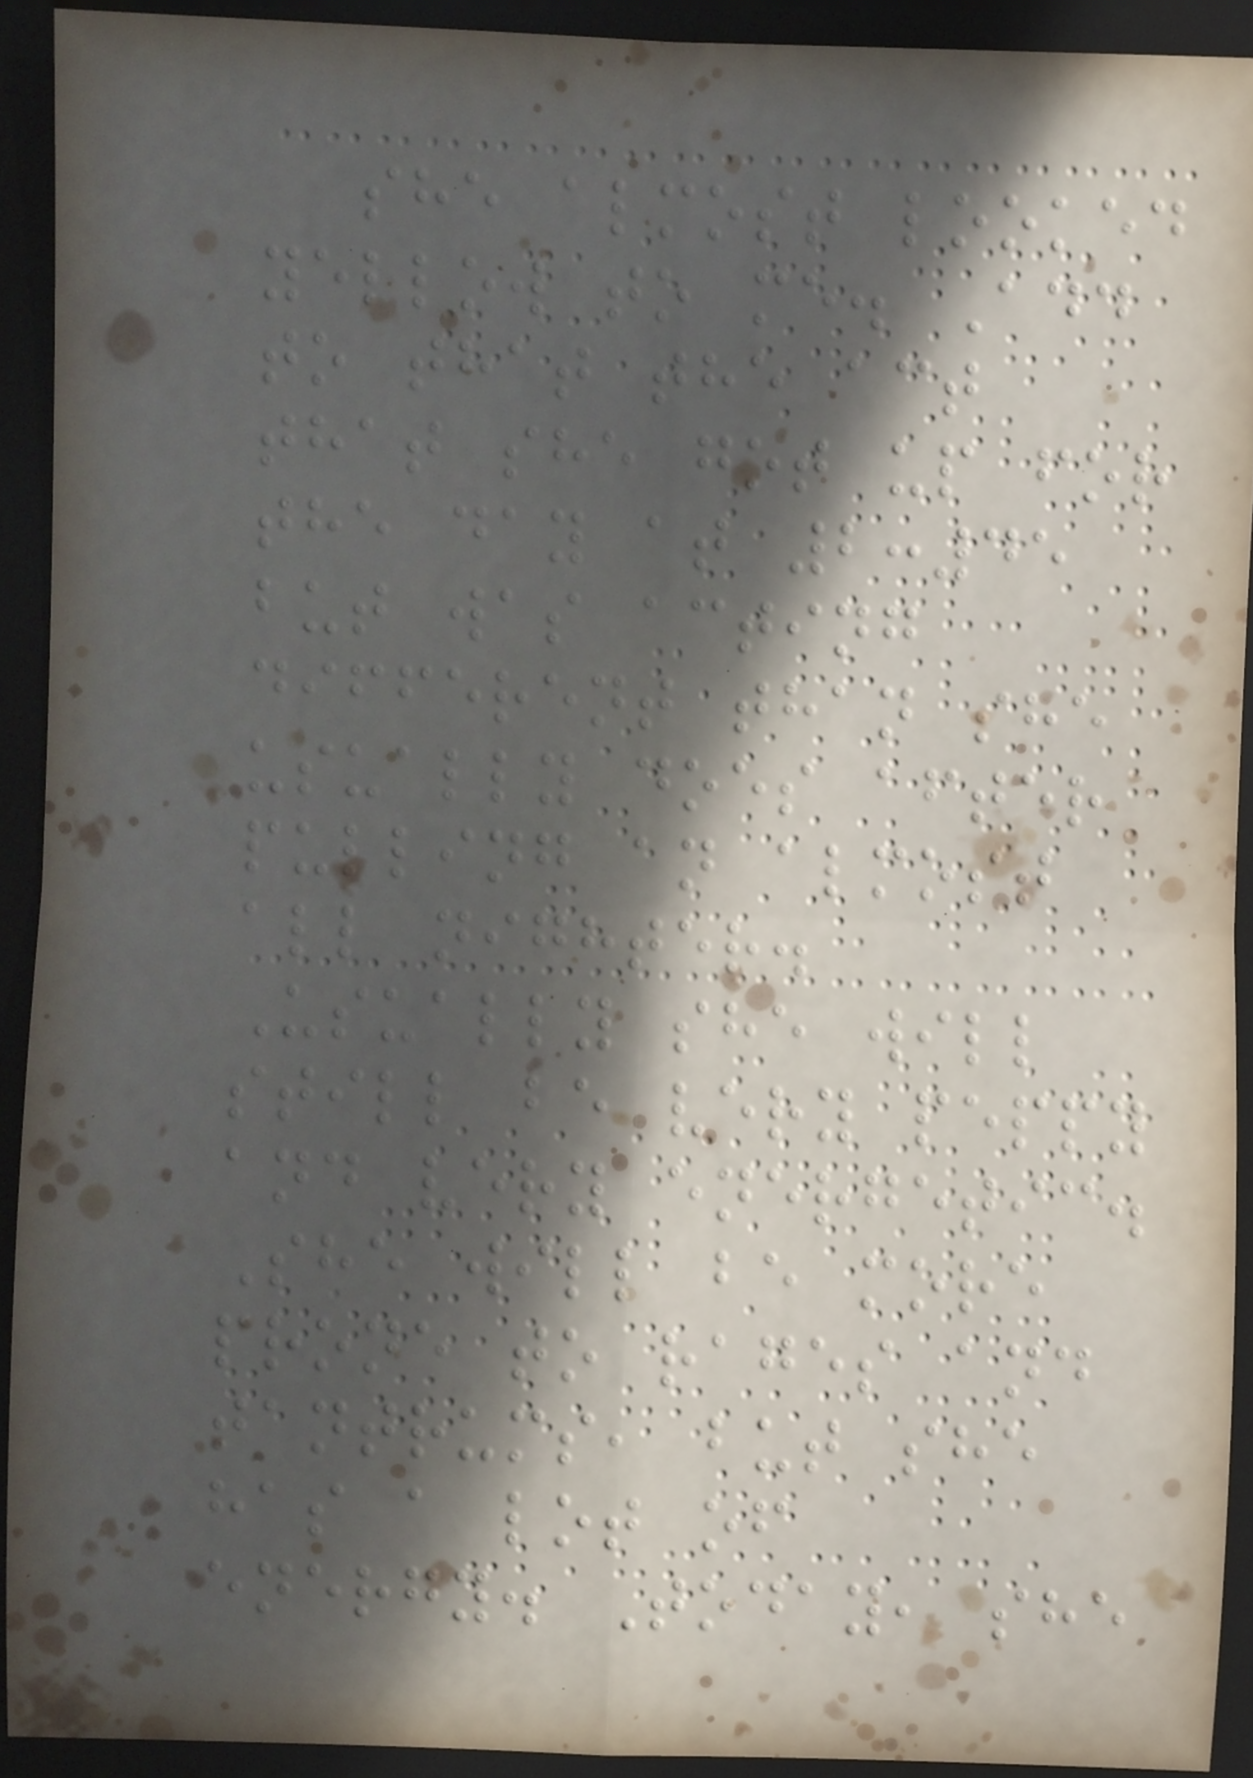she almost looked
yellow to me. Add
to that the act
that she got up for
the day at 2:45
but was acting
different than she
usually does after
pulling an almost
all nighter.
Usually she will
still be very peppy
and very energetic.
She will be more
prone to rages and
tantrums, but she
has a lot of
energy. Today, she
